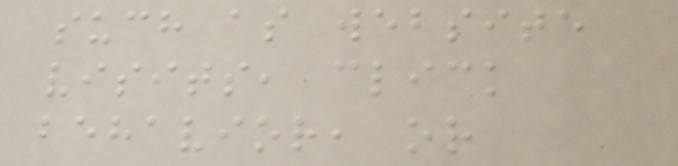such as website
visits, click
behavior, or
